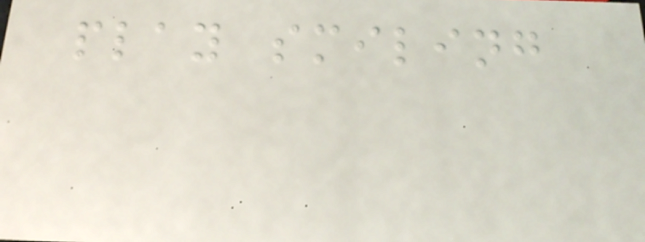play smiling
